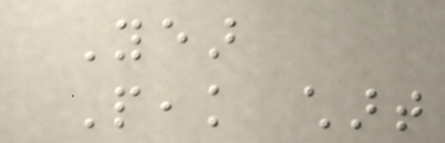Year
Peak chart
